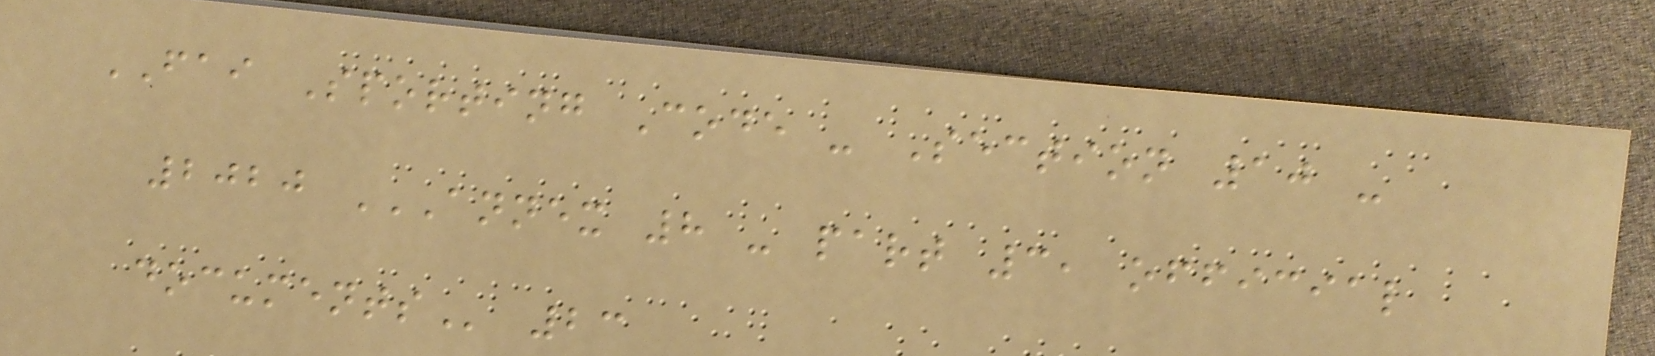FAI Sporting Code - Section 10 -
2020 ANNEX 8 - PART 3, OFFICIAL
DOCUMENTS 23
